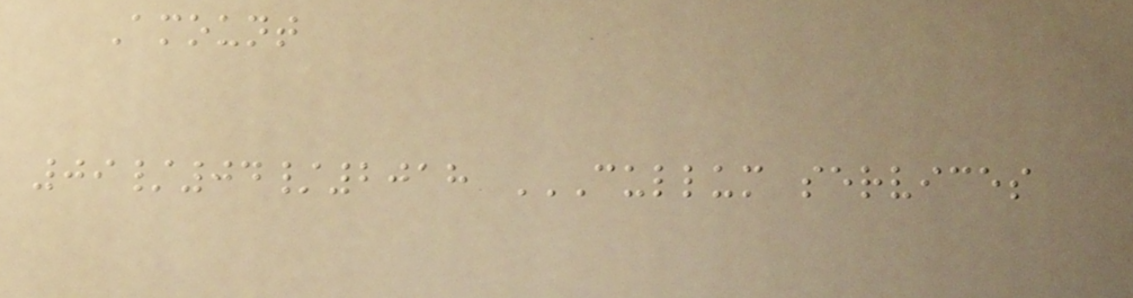Amount
09/04/2018 CULLUM SERVICES
